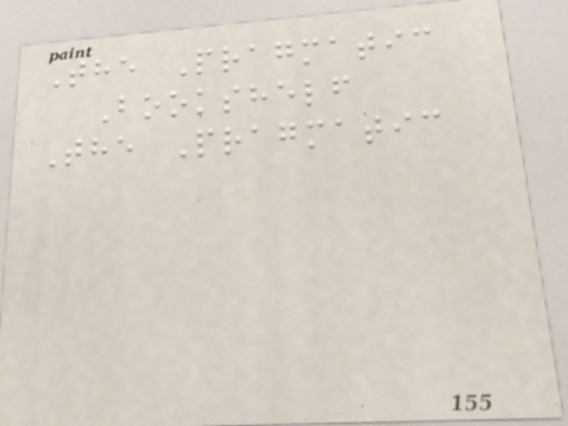The Pragmatic
Bookshelf
The Pragmatic
